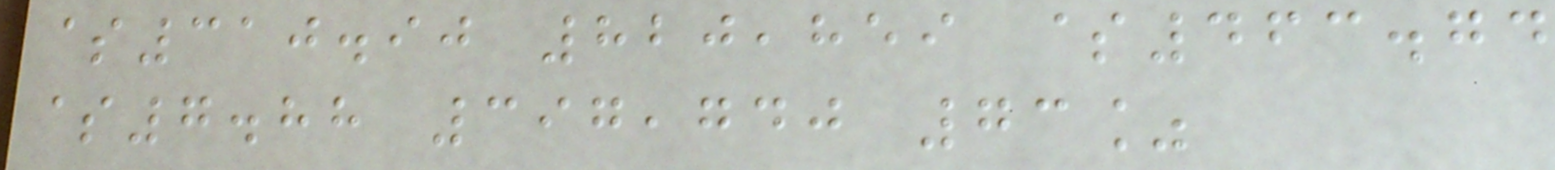$310.90 820,859 $463.74
$7.88 397,740 73%
